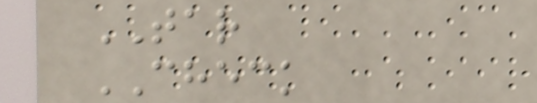TAR
CHECK
